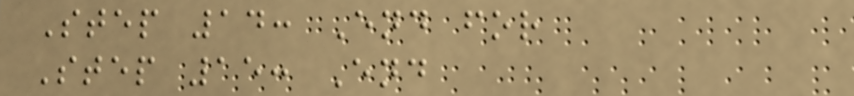Step 14: End for
Step 15: End
